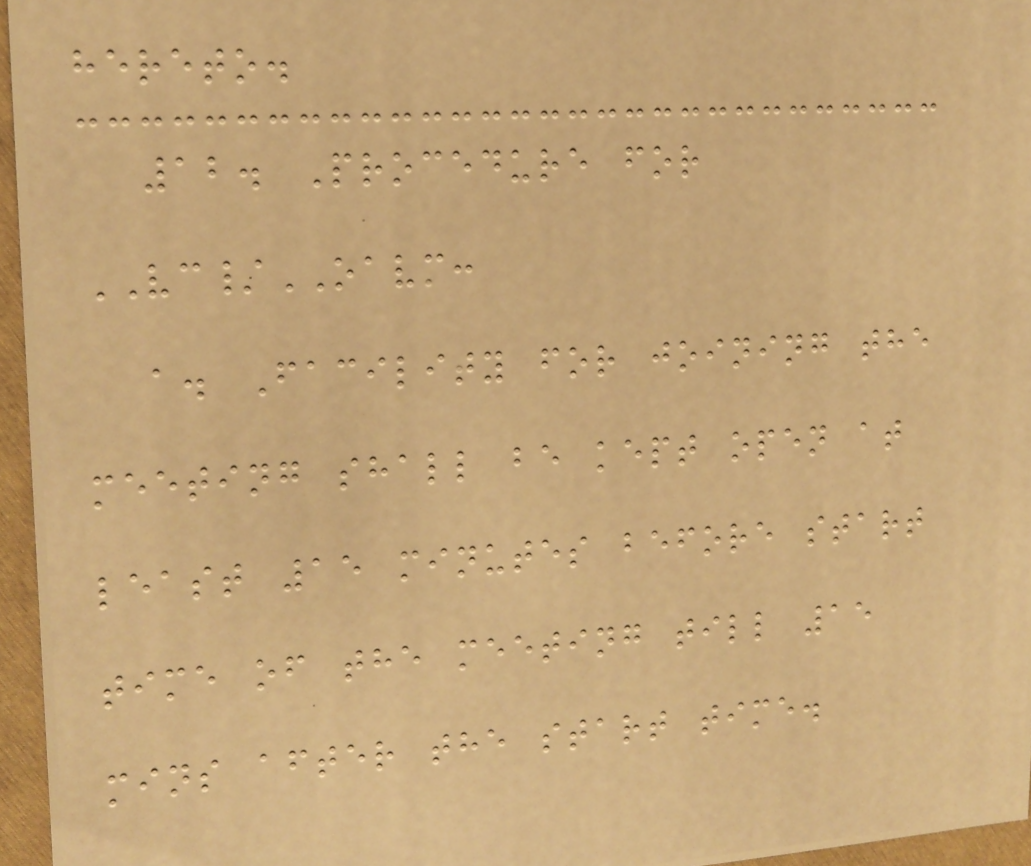hereto.
12. Procedure for
VC/OAVM:
a. Facility for joining the
meeting shall be kept open at
least 15 minutes before start
time of the meeting till 15
mins after the start time.
